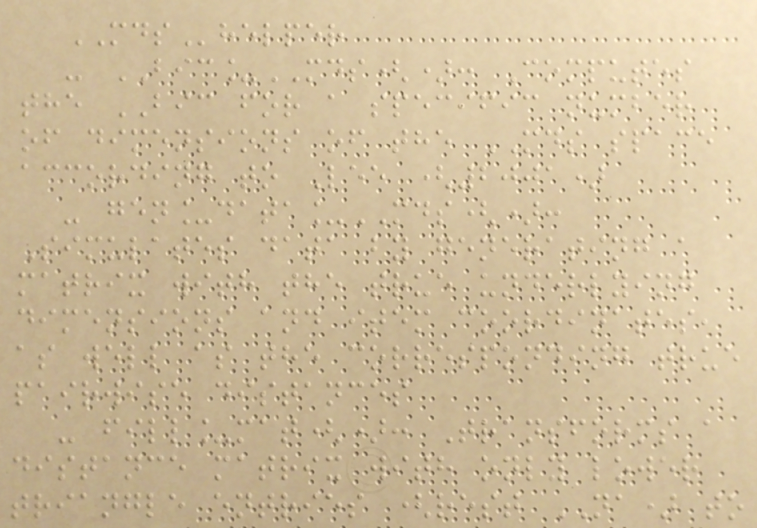MDShelper
- BIC_MDS(): Computes
the BIC for a specific number
of dimensions of the MDS space
according to Lee (2001)
- gen_data_MDS():
Simulates data by generating a
matrix with the true underlying
dimensions and item coordinates,
as well as the corresponding true
pairwise distances
- fill_mat(): Transforms a
distance matrix with only lower
triangle entries (rest NA) to
